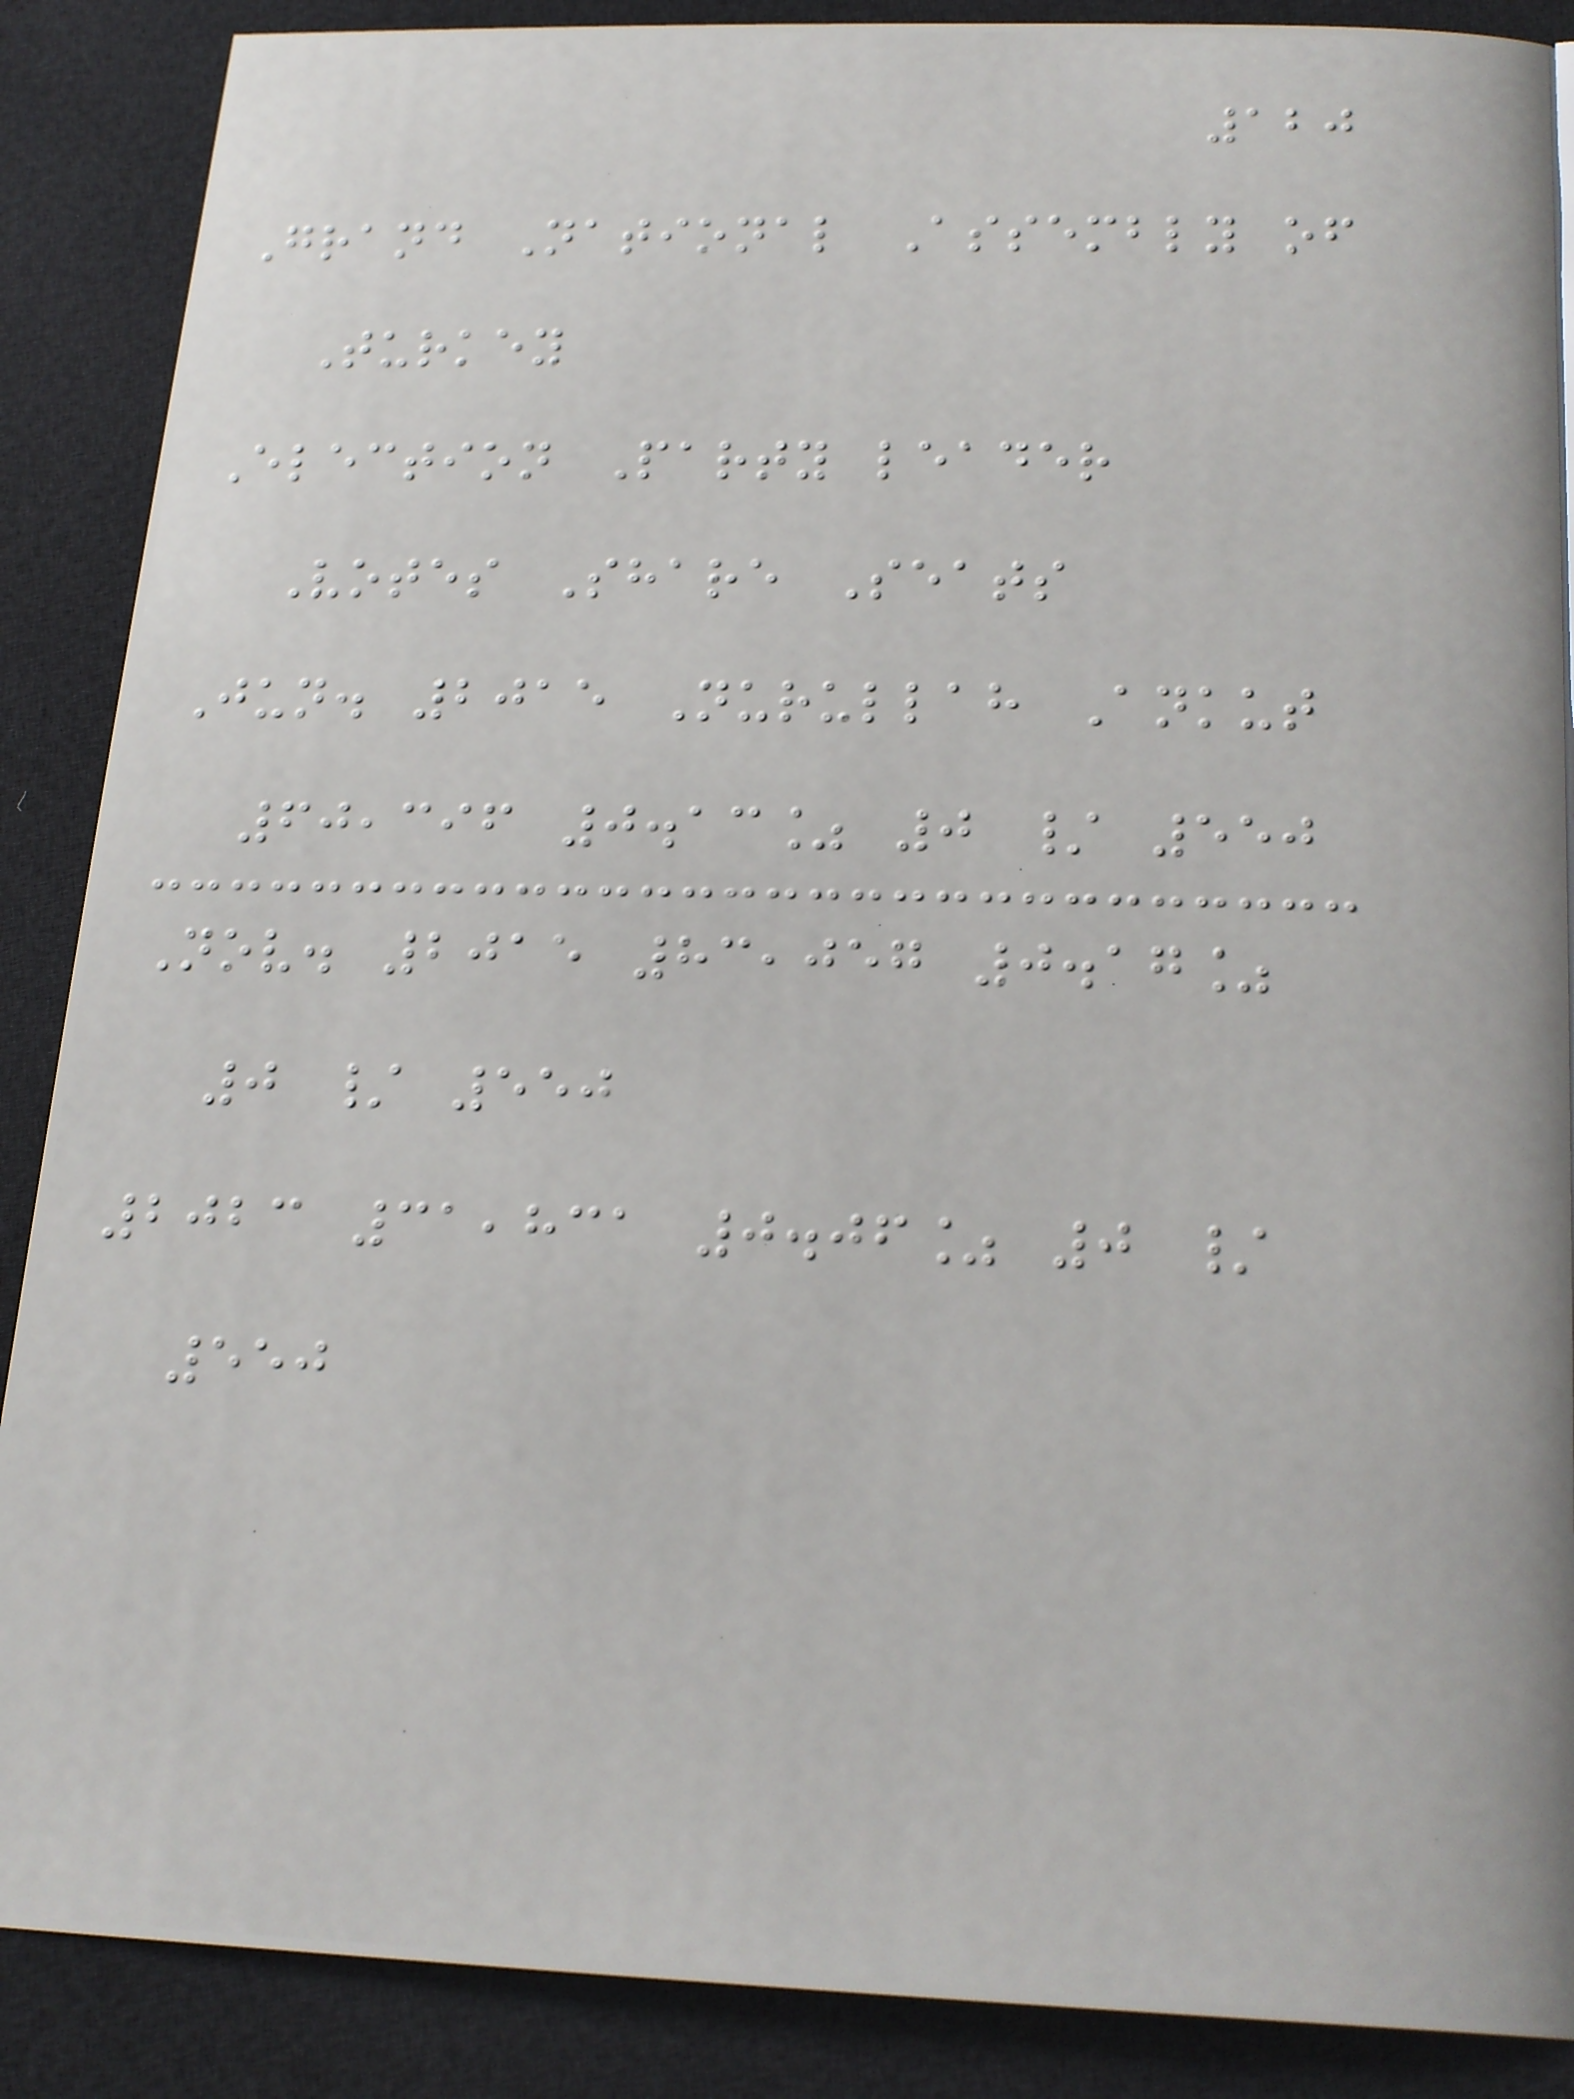120
Grand National Assembly of
Turkey
Election Party leader
Votes Share Seats
Jun. 2015 Nurullah Ankut
60,396 0.13% 0 / 550
Nov. 2015 83,057 0.17%
0 / 550
2023 31,831 0.06% 0 /
550
